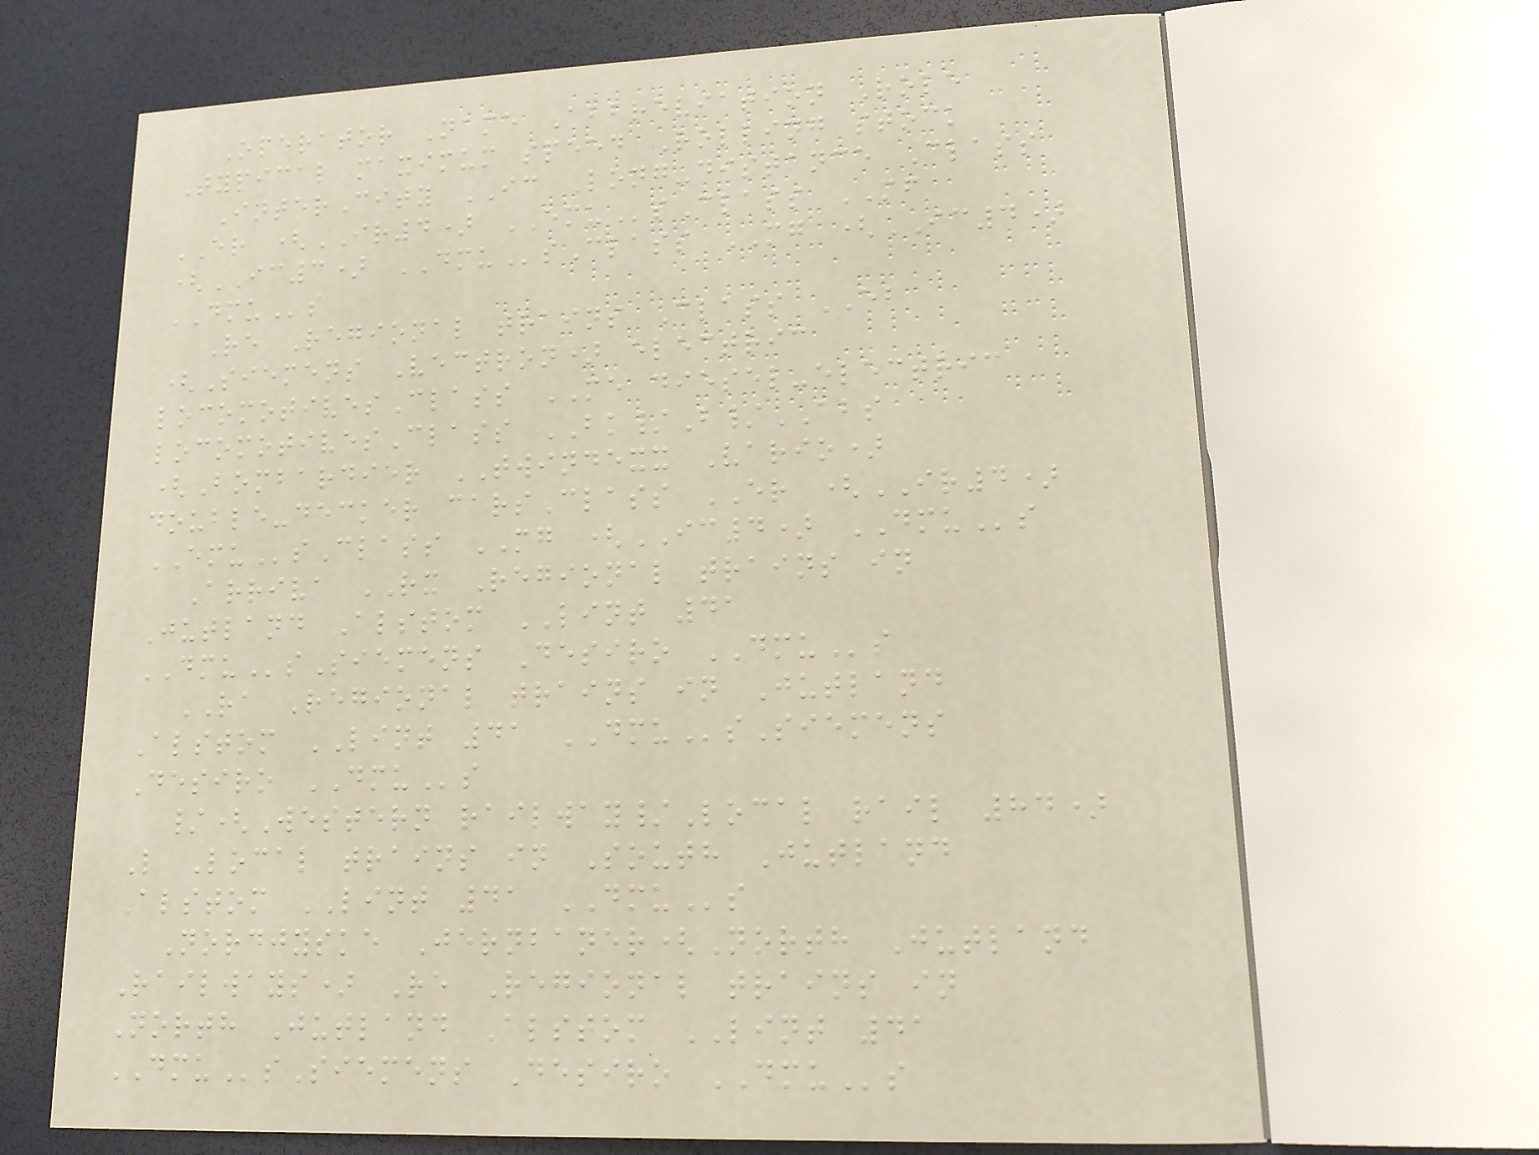Operator Name Abbreviation Role
Typical maximum speed Rolling stock
InterCity IC Long-distance Class
ER (IR4) EMUsClass MF
(IC3) DMUsClass MG (IC4)
DMUs
Re Regional trains Class EB
(Siemens Vectron) electric
locomotivesClass ME diesel-electric
locomotivesClass BK/B/ABS
(Bombardier TWINDEXX Vario)
double-decker carsClass ER (IR4)
EMUsClass MG (IC4) DMUs
Arriva RX Regional trains in
Jutland Alstom LINT 41
DMUsSiemens Desiro DMUs
RA Regional trains in Jutland
Alstom LINT 41 DMUsSiemens
Desiro DMUs
/(Western railway/Local rail 84)
L Local trains in South Jutland
Alstom LINT 41 DMUs
Nordjyske Jernbaner(North Jutland
Railways) Re Regional trains in
North Jutland Alstom LINT 41
DMUsSiemens Desiro DMUs
